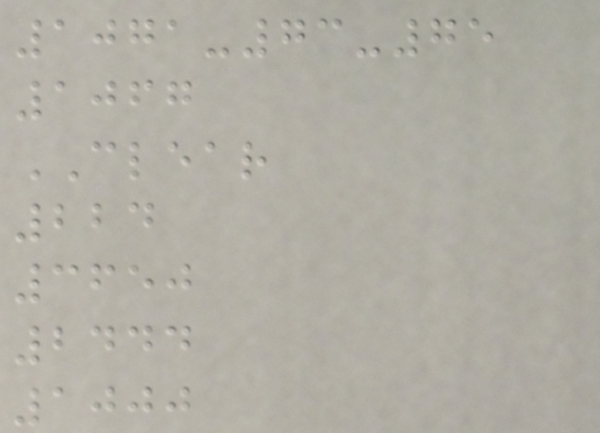1071-73-75
1067
CLEAR
224
3650
2444
1000
